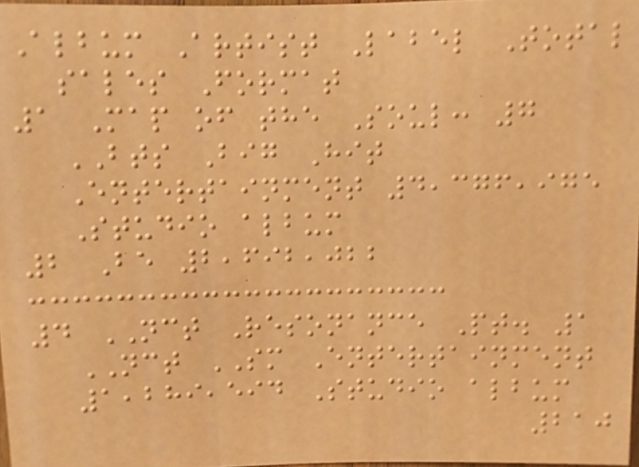Album Artist Label Total
sales Format
1 Map of the Soul: 7
BTS Big Hit
Entertainment 4,376,975
Studio album
2 Be 2,692,022
4 NCT Resonance Pt. 1
NCT SM Entertainment
1,289,594 Studio album
210
